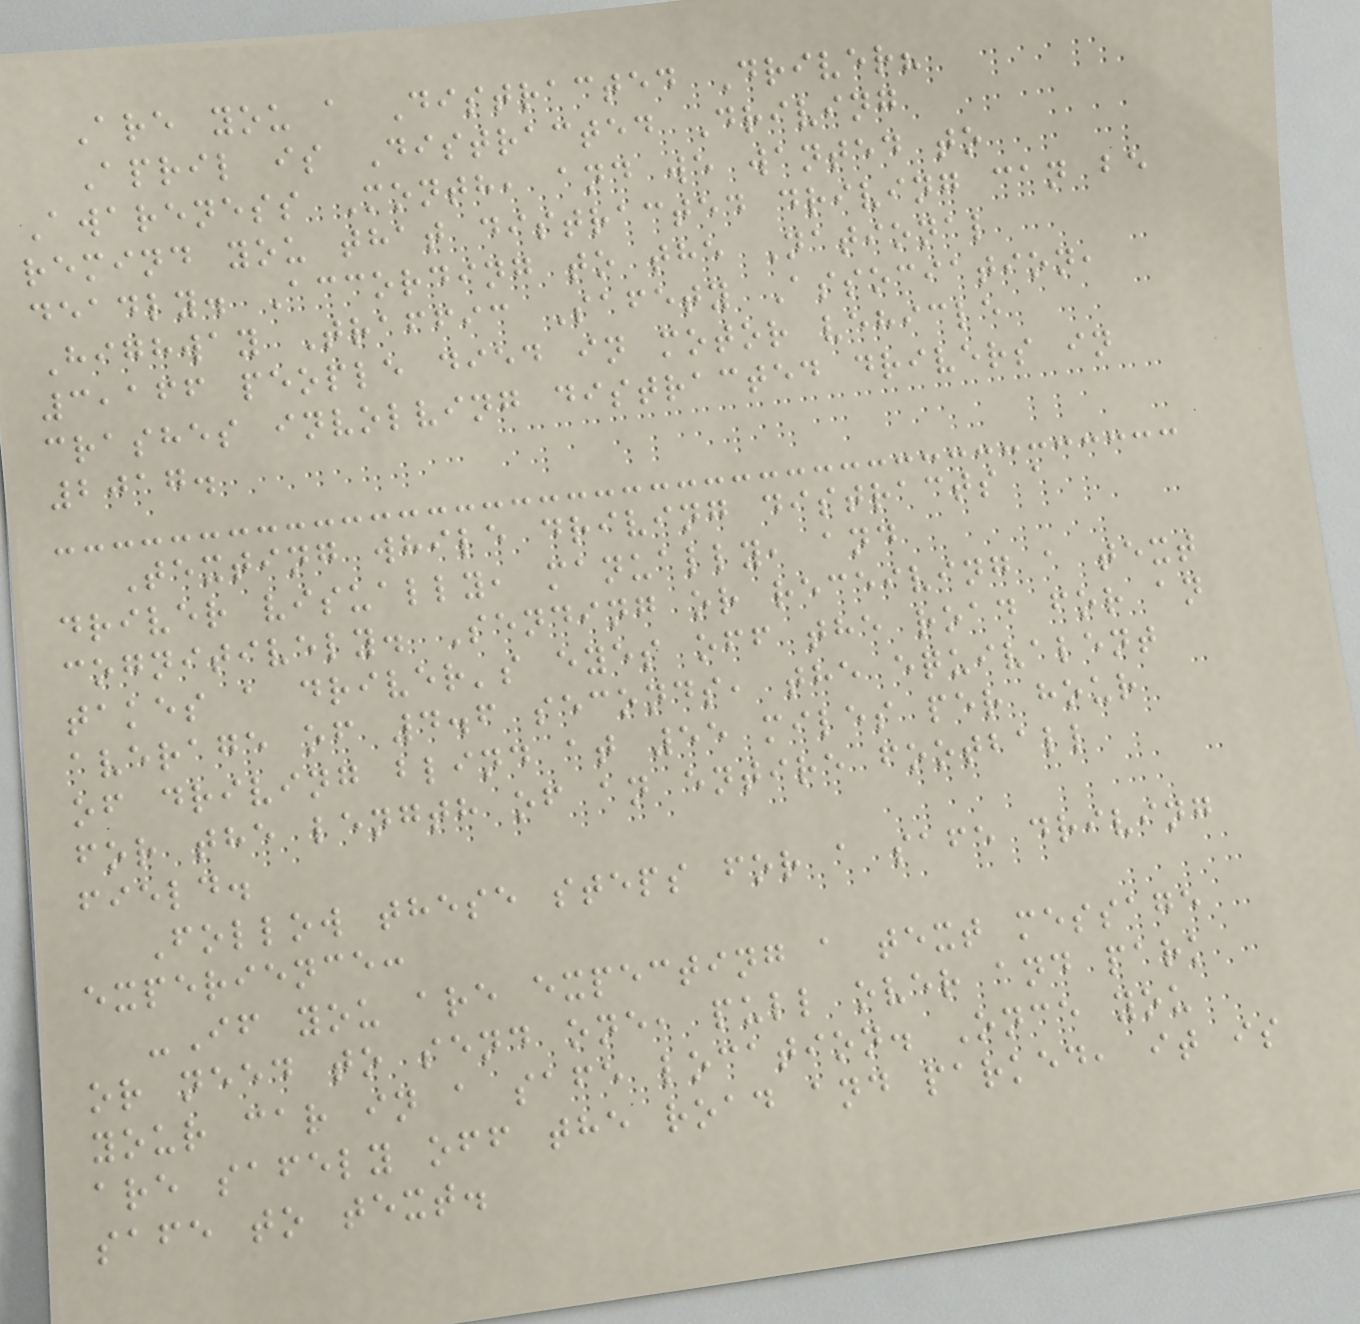Are you a Distracted Driver?
April is Distracted Driving
Awareness Month, and we wanted to
remind you that distracted driving can be
deadly. According to the National
Highway Traffic Safety Association,
3,166 people died in motor vehicle
crashes involving distracted drivers in
2017.
Texting while driving distracts a
driver visually, manually, and
cognitively. Sending or receiving a text
takes a driver's eyes off the road for an
average of 4.6 seconds, the equivalent
of driving blind at 55 miles per hour
for the length of an entire football
field.
Follow these steps for a safe driving
experience:
-If you are expecting a text message
or need to send one, pull over and park
your car in a safe location. Once you
are safely off the road and parked, it is
safe to text.
